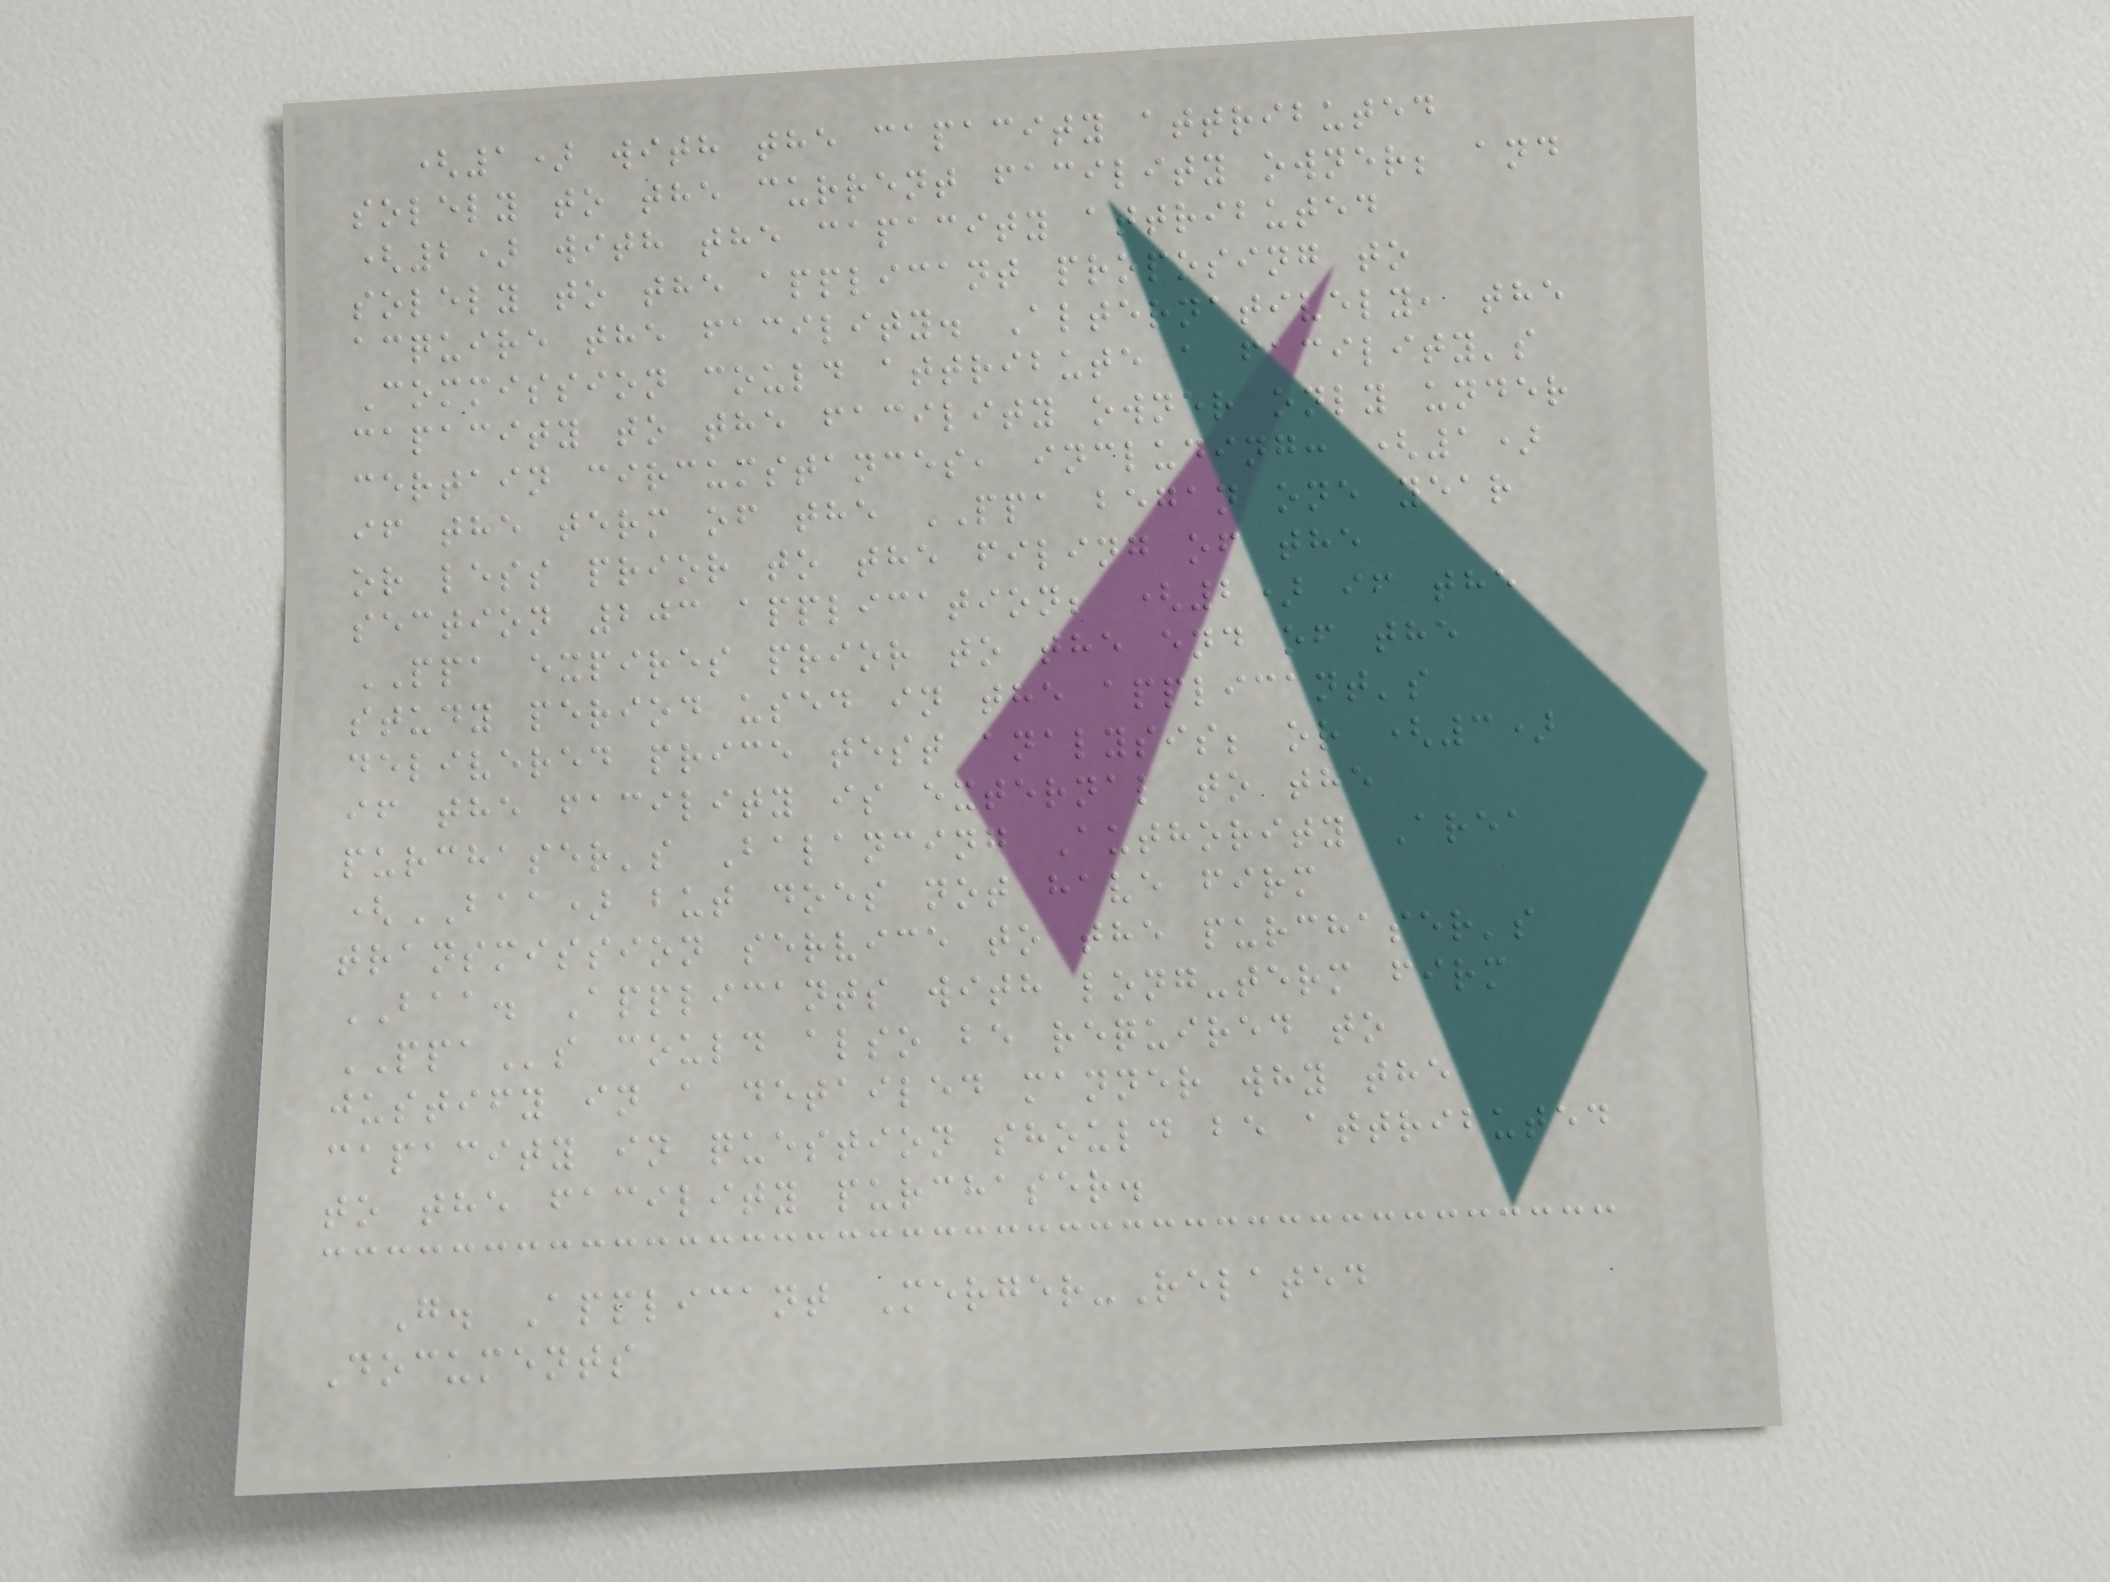(1) with the capacity attributed
solely to the current facility owner; and
(2) with the capacity attributed
solely to the applicant proposing to
acquire the facility. Alternatively, the
Commission could attribute a facility's
capacity to the facility owner only under
certain circumstances, including: (1)
if the term of the PPA began one year
or less prior to the filing of the
section 203 application; (2) if the
PPA expires prior to the end of the
study period used in the applicant's
delivered price test analysis; or (3)
if the facility is external to the
purchaser's Balancing Authority Area
(BAA) but does not have firm
transmission service to the purchaser's
BAA. Applicants with long-term firm
PPAs could also be required to
justify in a detailed manner why the
capacity in question should be attributed
to the facility purchaser.
G. Applicant Merger-Related
Documents
